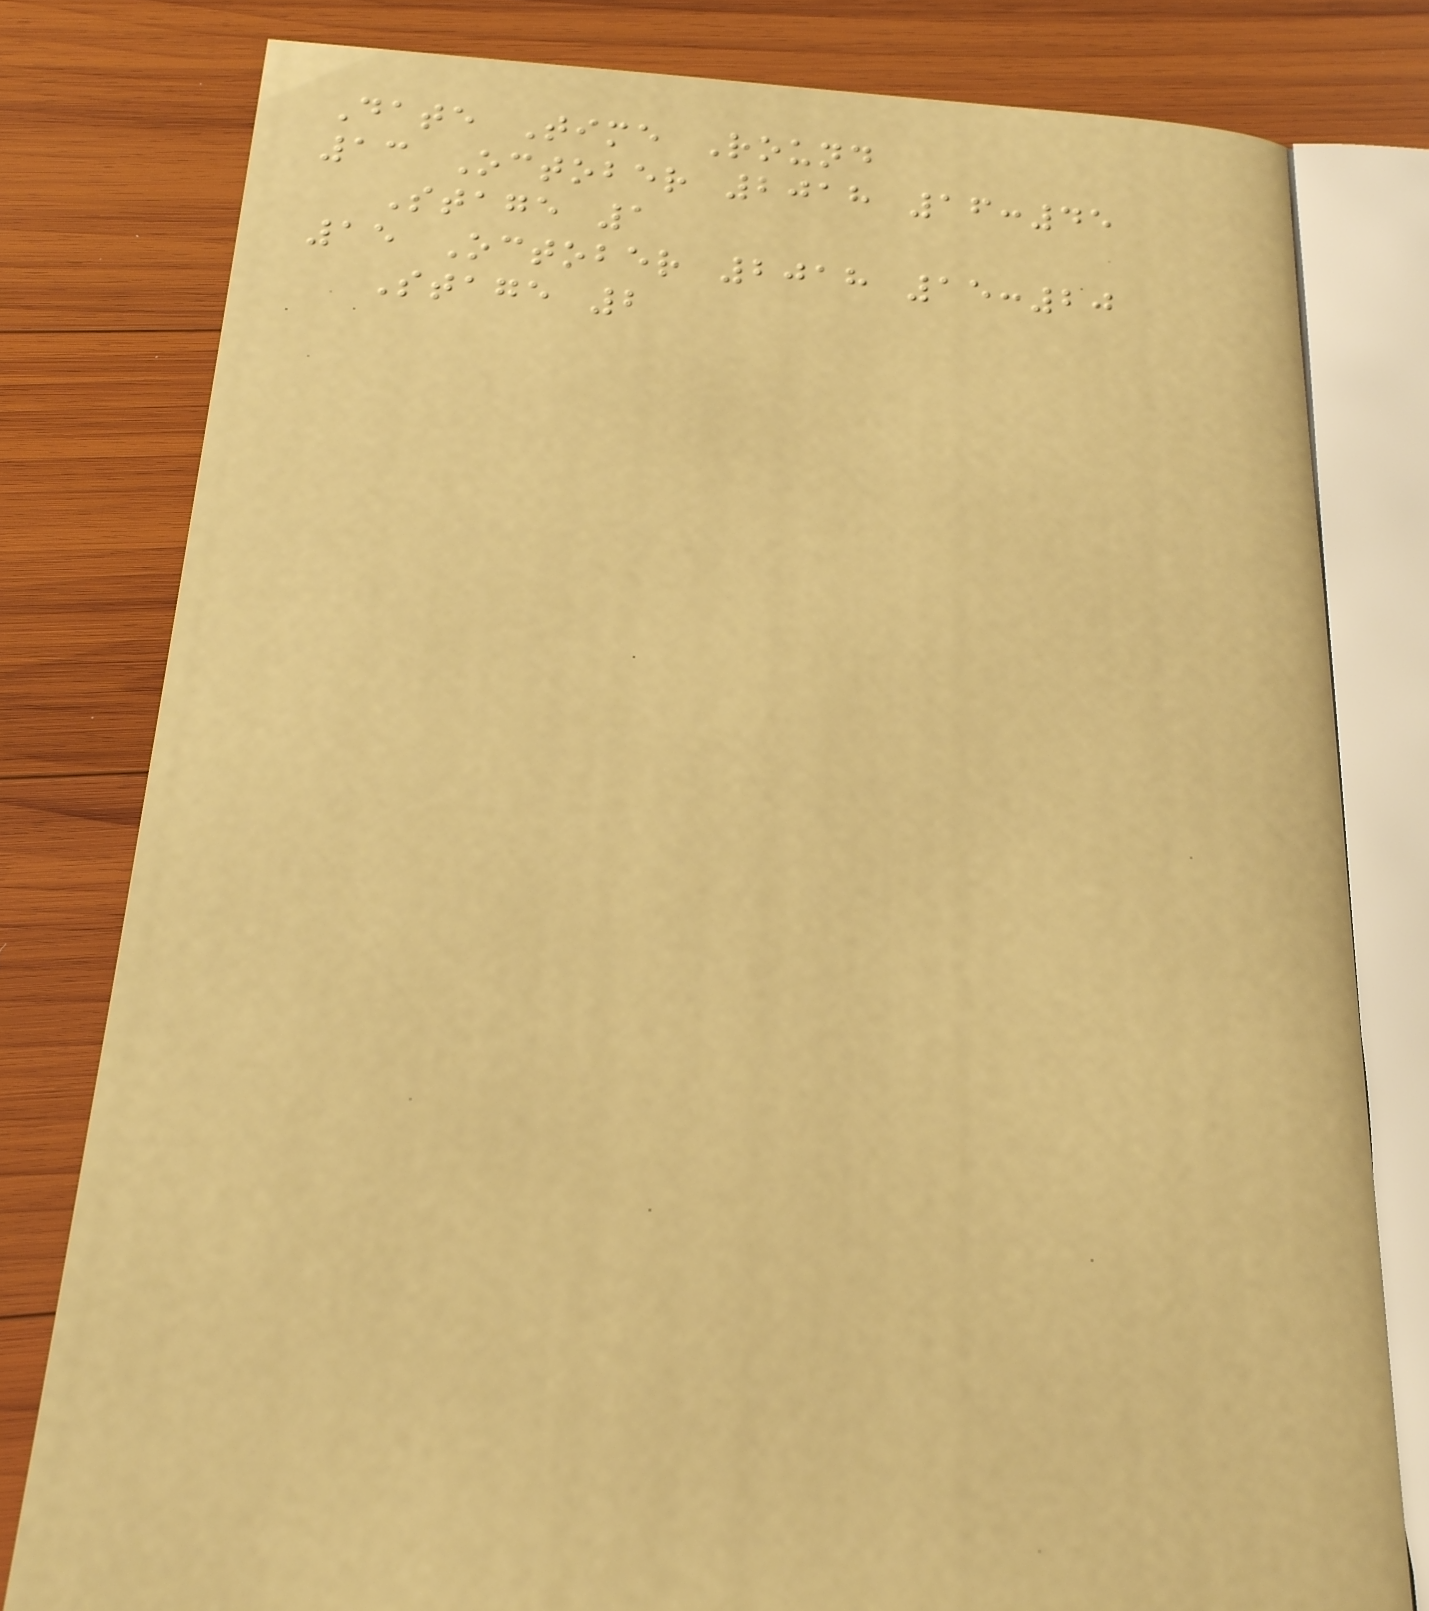Date Time Round
13 October 2018 16:45
Stage 1
15 October 2018 15:20
Stage 2
